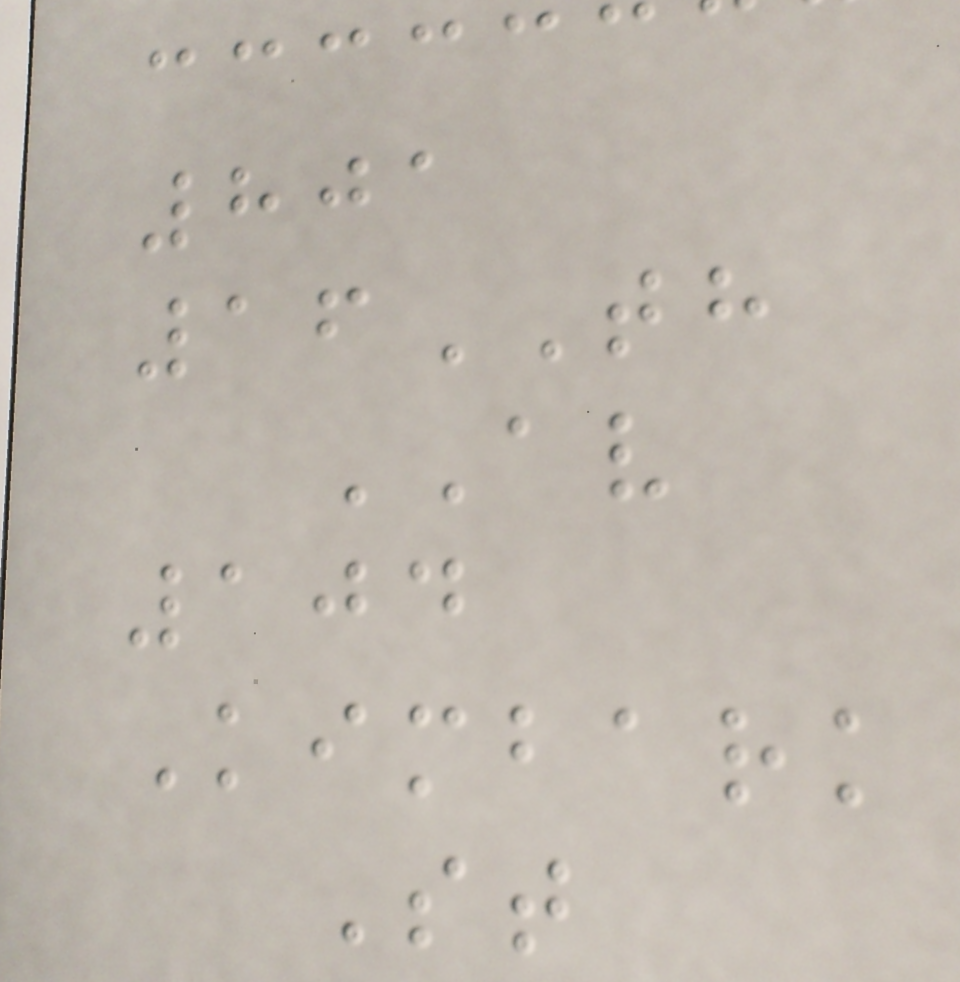801
16TH
AV
104
Kimbark
St
